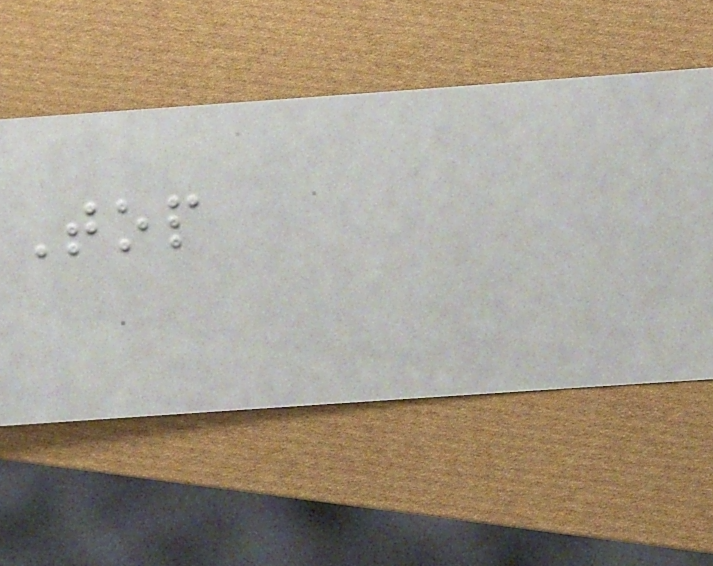Top
